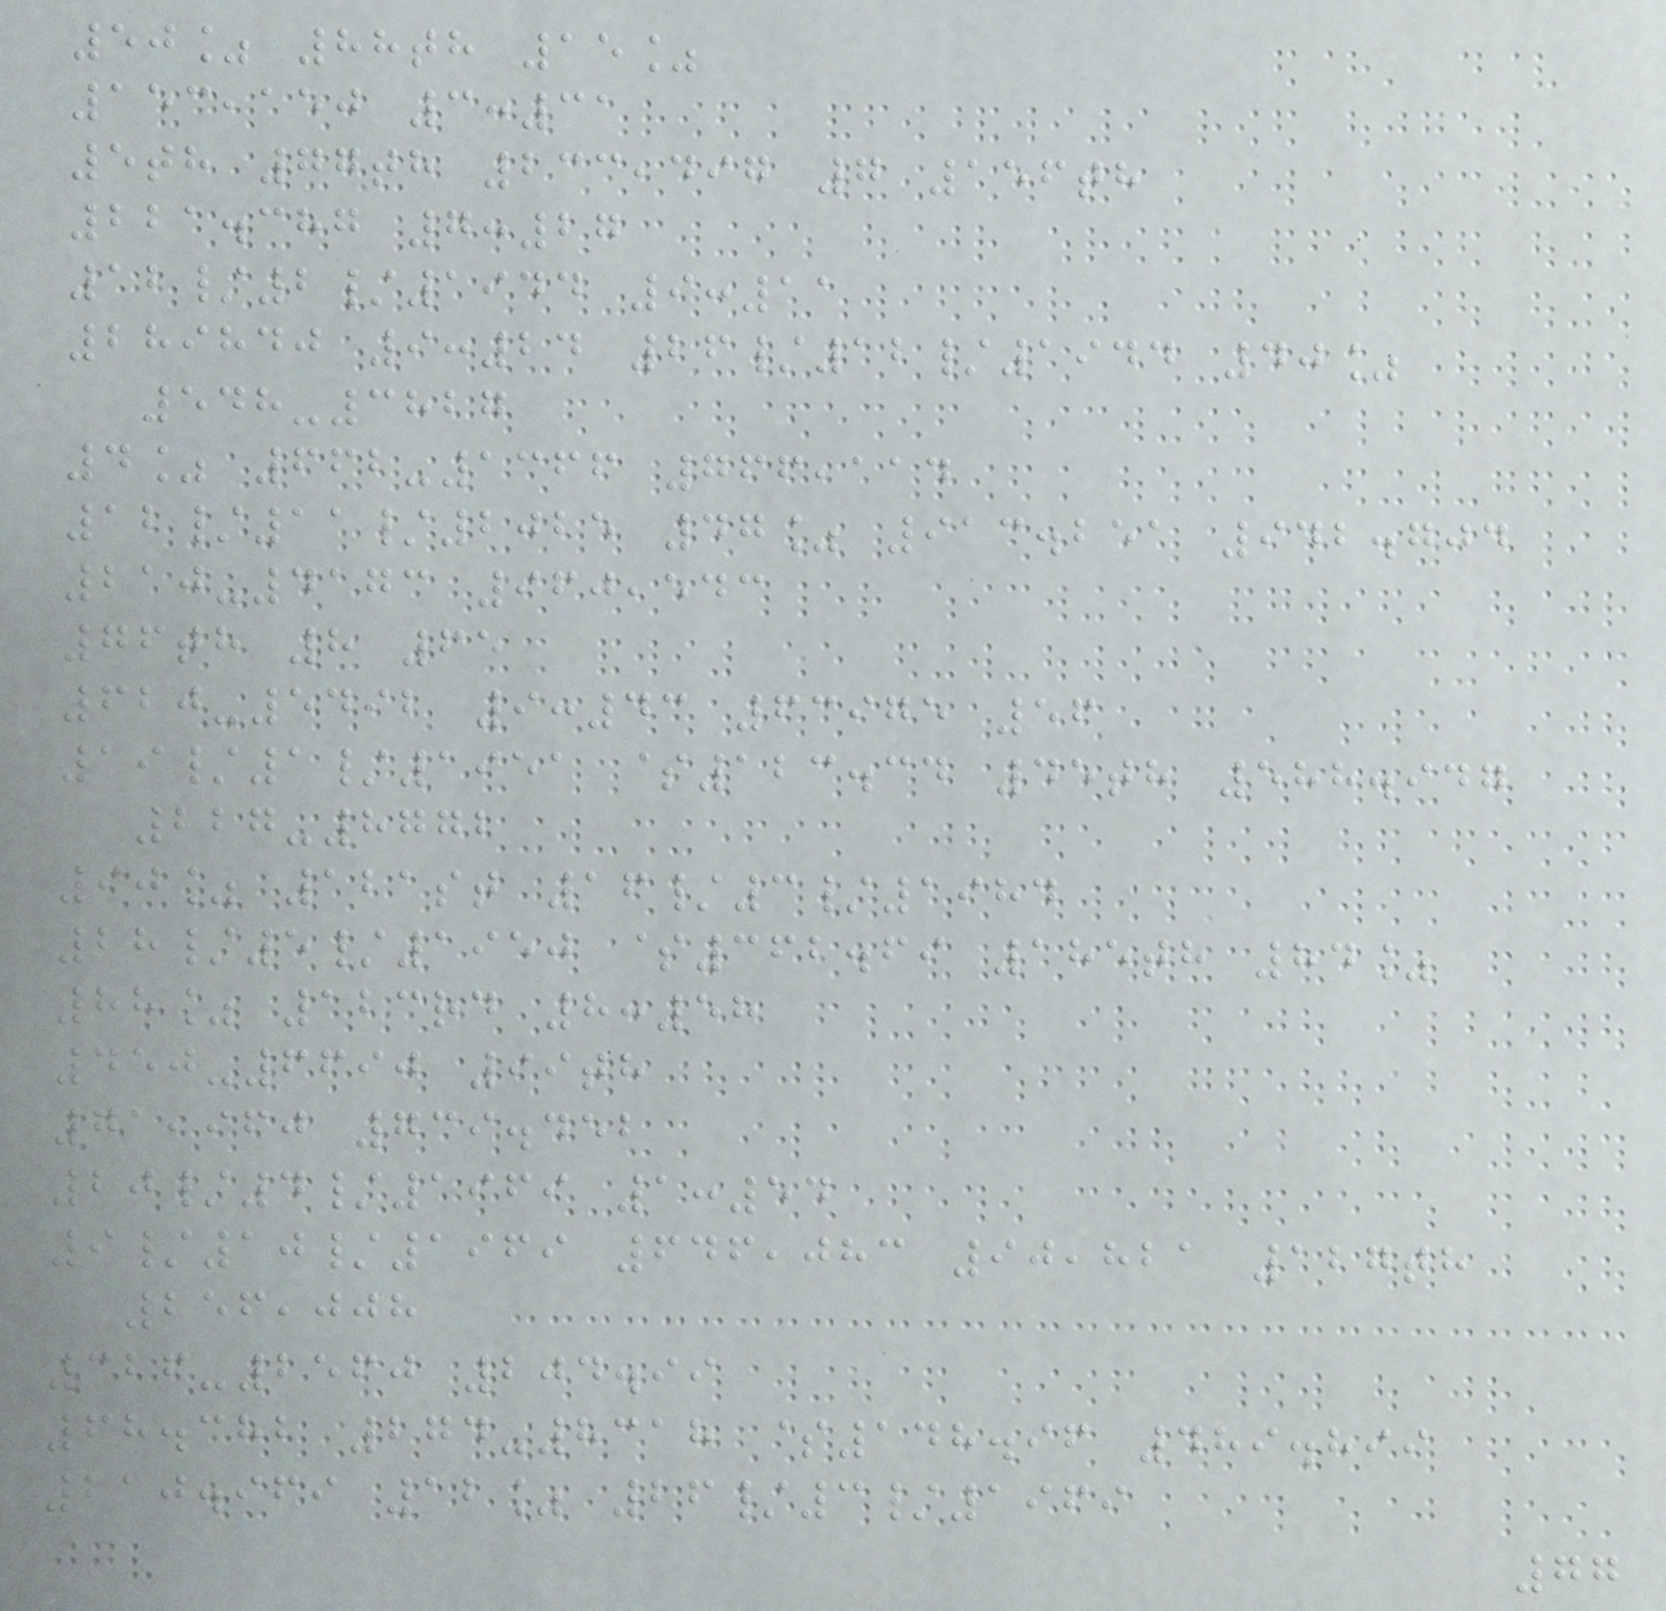50% 88th 15%
153,150 3:31
5th 77th 233,497 7 156th
221.387 7:27
12/2/1944 9:11
289840 9:24 26/12/1944 40%
548-3827
4% 662-1366 766,114
12/11/2025 47% 913.251 942.704
210-4173 960,543
76th 8 65
620-5492 9:43 63975 56
19/1/1951 $123.34 45th 588.947
227-8772
90% 121st 16/3/1984
28/5/1950 $362.69 185th 84%
88% 123rd 8:58
450-6690 99th
71,960 739.452
20/4/1969 1:54
9/10/1969 646,083 90,821 127th
256,008
326-2560 204.99
68.382 274-8318 $148.96 489.899
210.969 12% 26/3/1969
77
